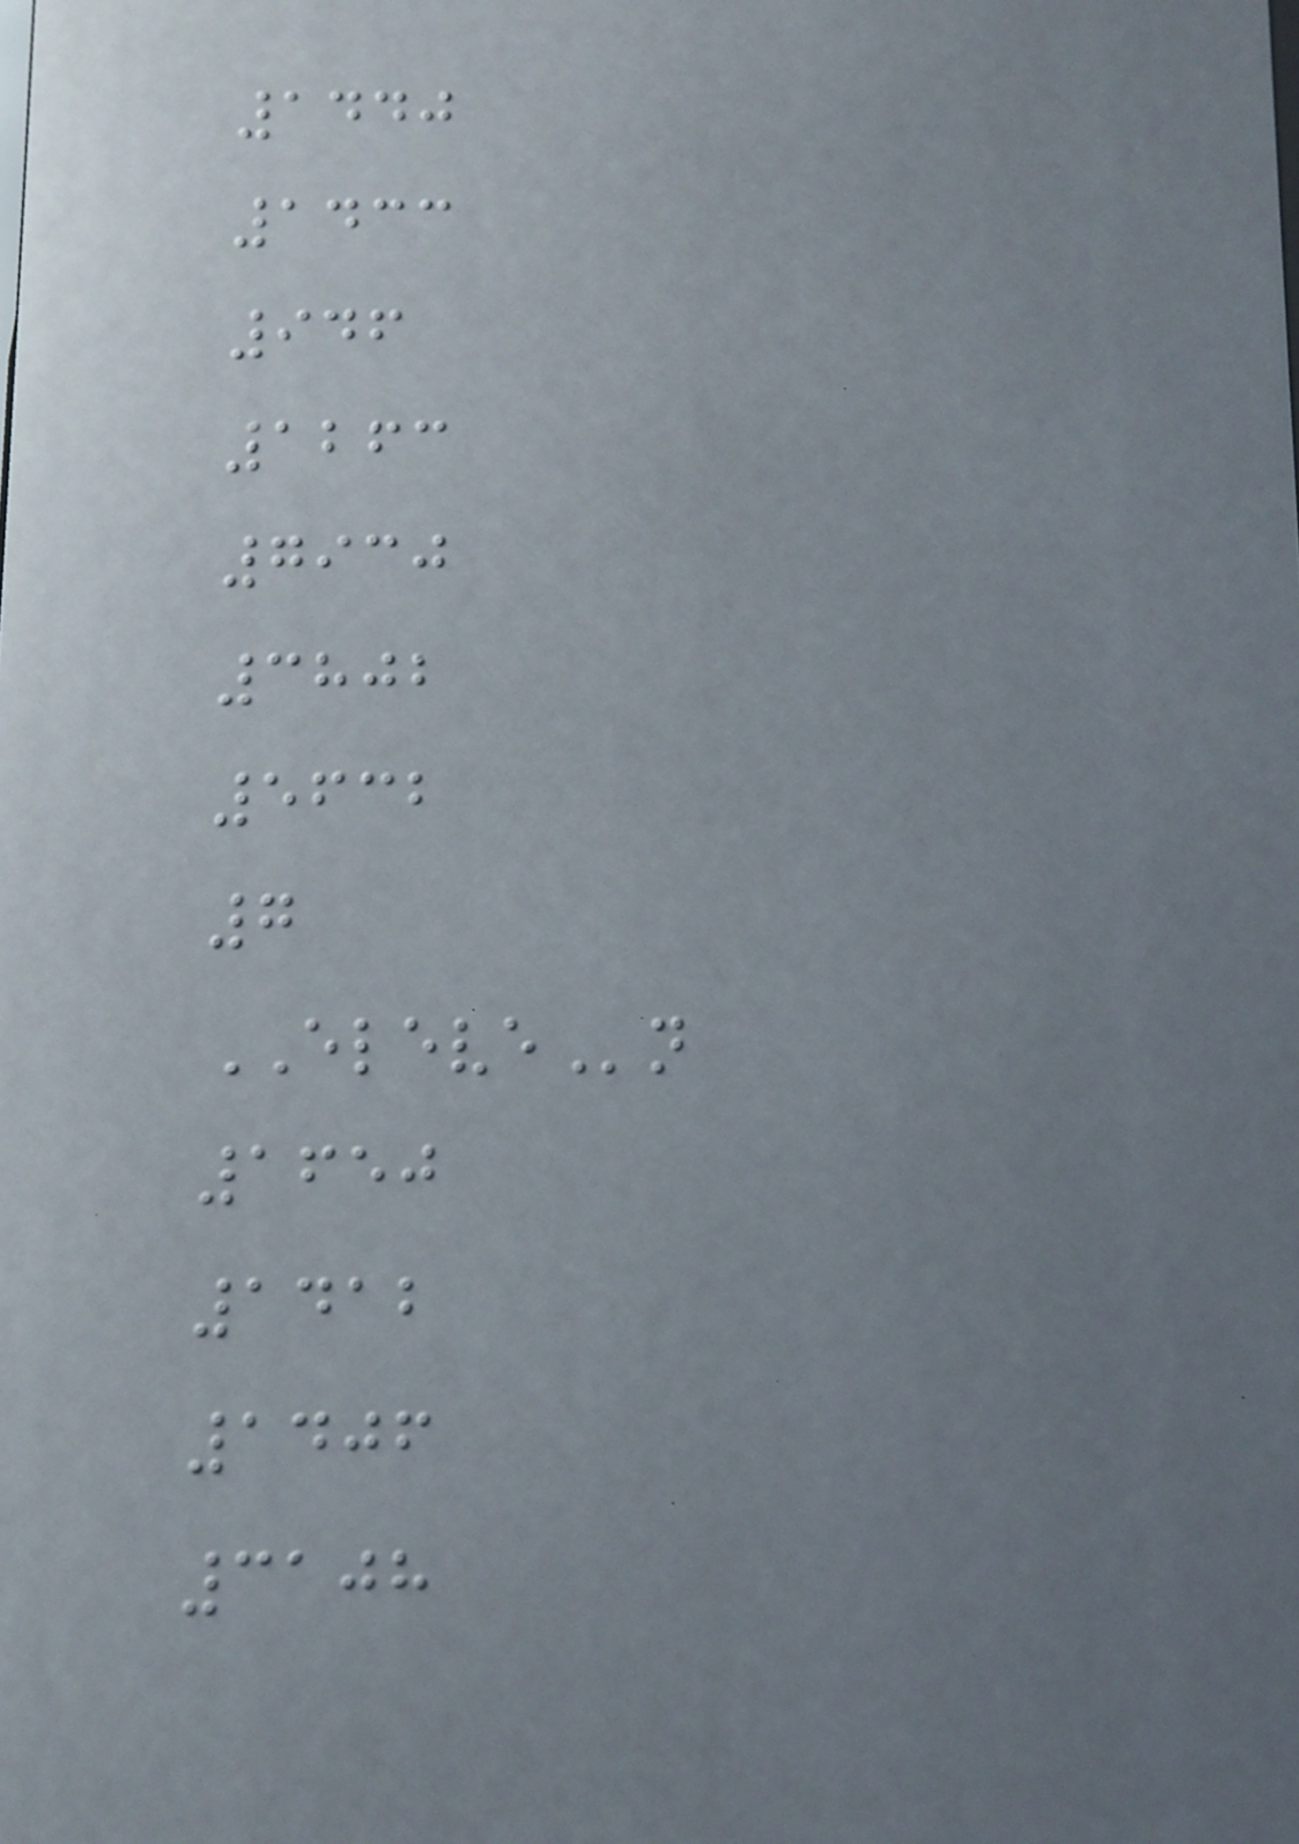1440
1433
946
1263
7930
3802
5632
7
ELEVEn
1650
1412
1406
3108
